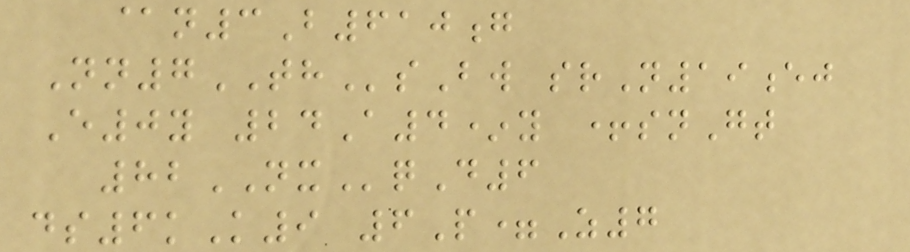@n3B610g
Nn7THsBw srN19ej
E0y 24A4*y +snGt
82NXqD6
ds6kK9 6P=Z7
